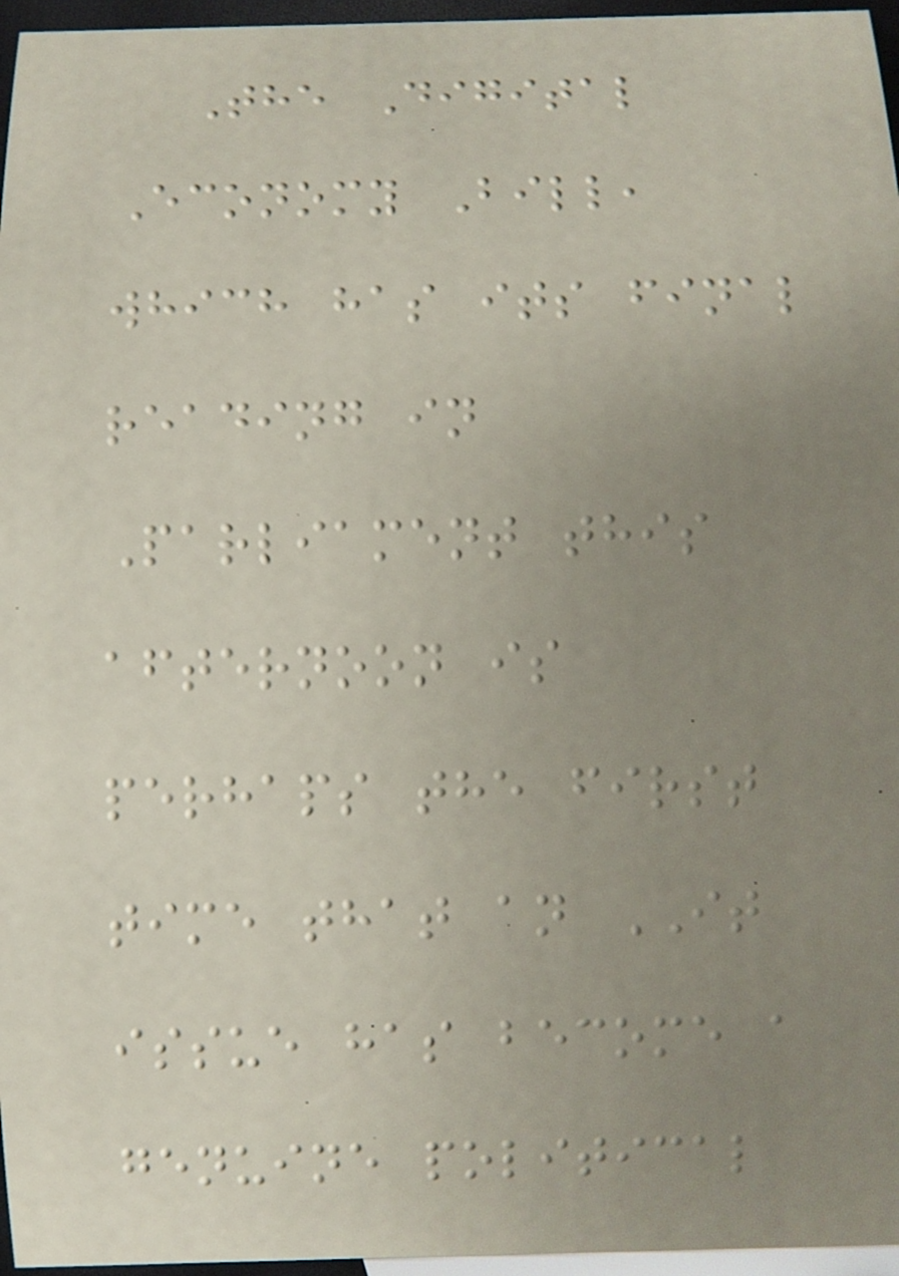The Digital
Economy Bill,
which has its final
reading in
Parliament this
afternoon is
perhaps the first
time that an IT
issue has become a
genuine political
